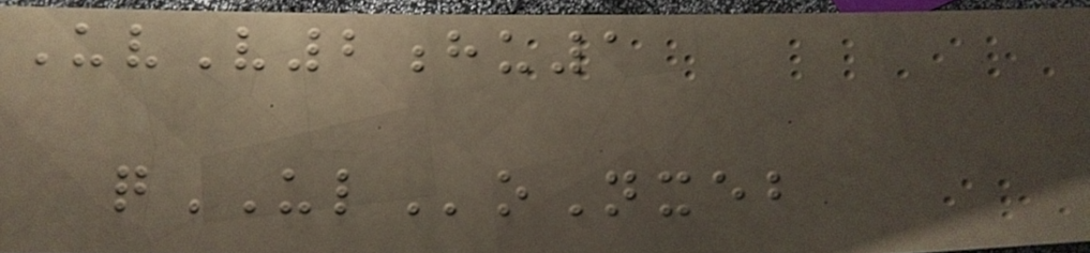UvV2hu1
qULoNxeb
